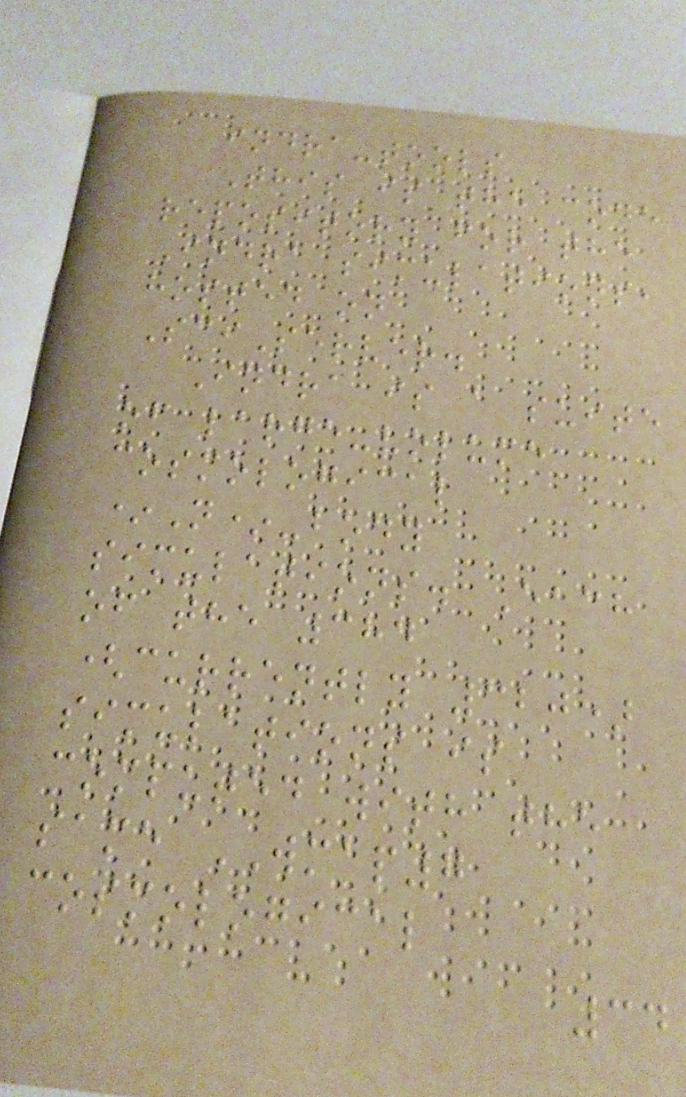indra-tools
This is the code
repository for the
Indra simulations,
hosted on
SciServer.
Indra is a suite
of large-volume
cosmological
*N*-body
simulations. Each
of the 384
(currently 320)
simulations is
computed with the
same WMAP7
cosmological
34
